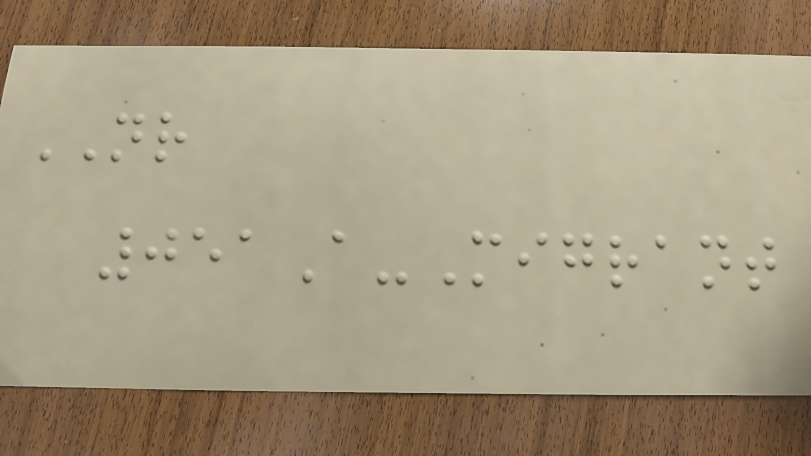NR
051A-Migrant
